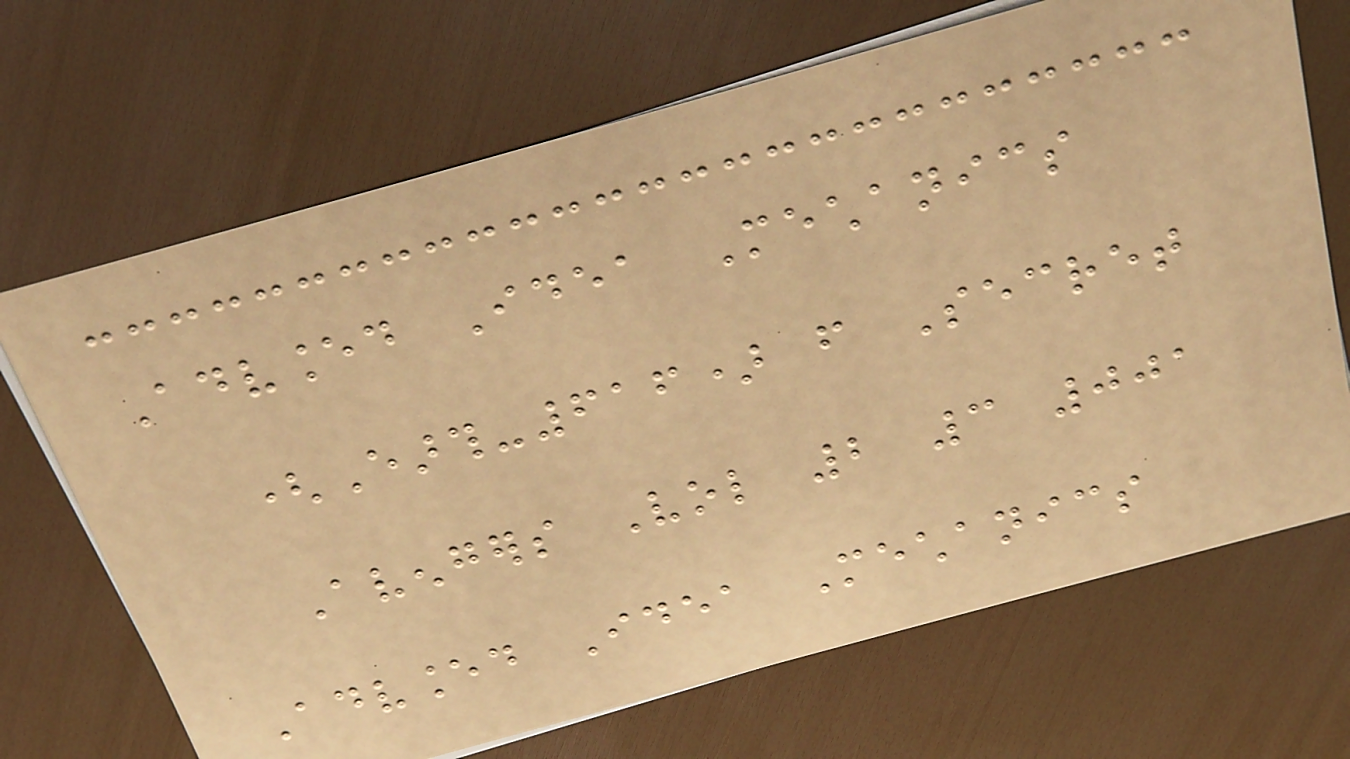Advanced Idea Mechanics
(Earth-616) from Secret
Avengers Vol 2 3 001
Advanced Idea Mechanics
